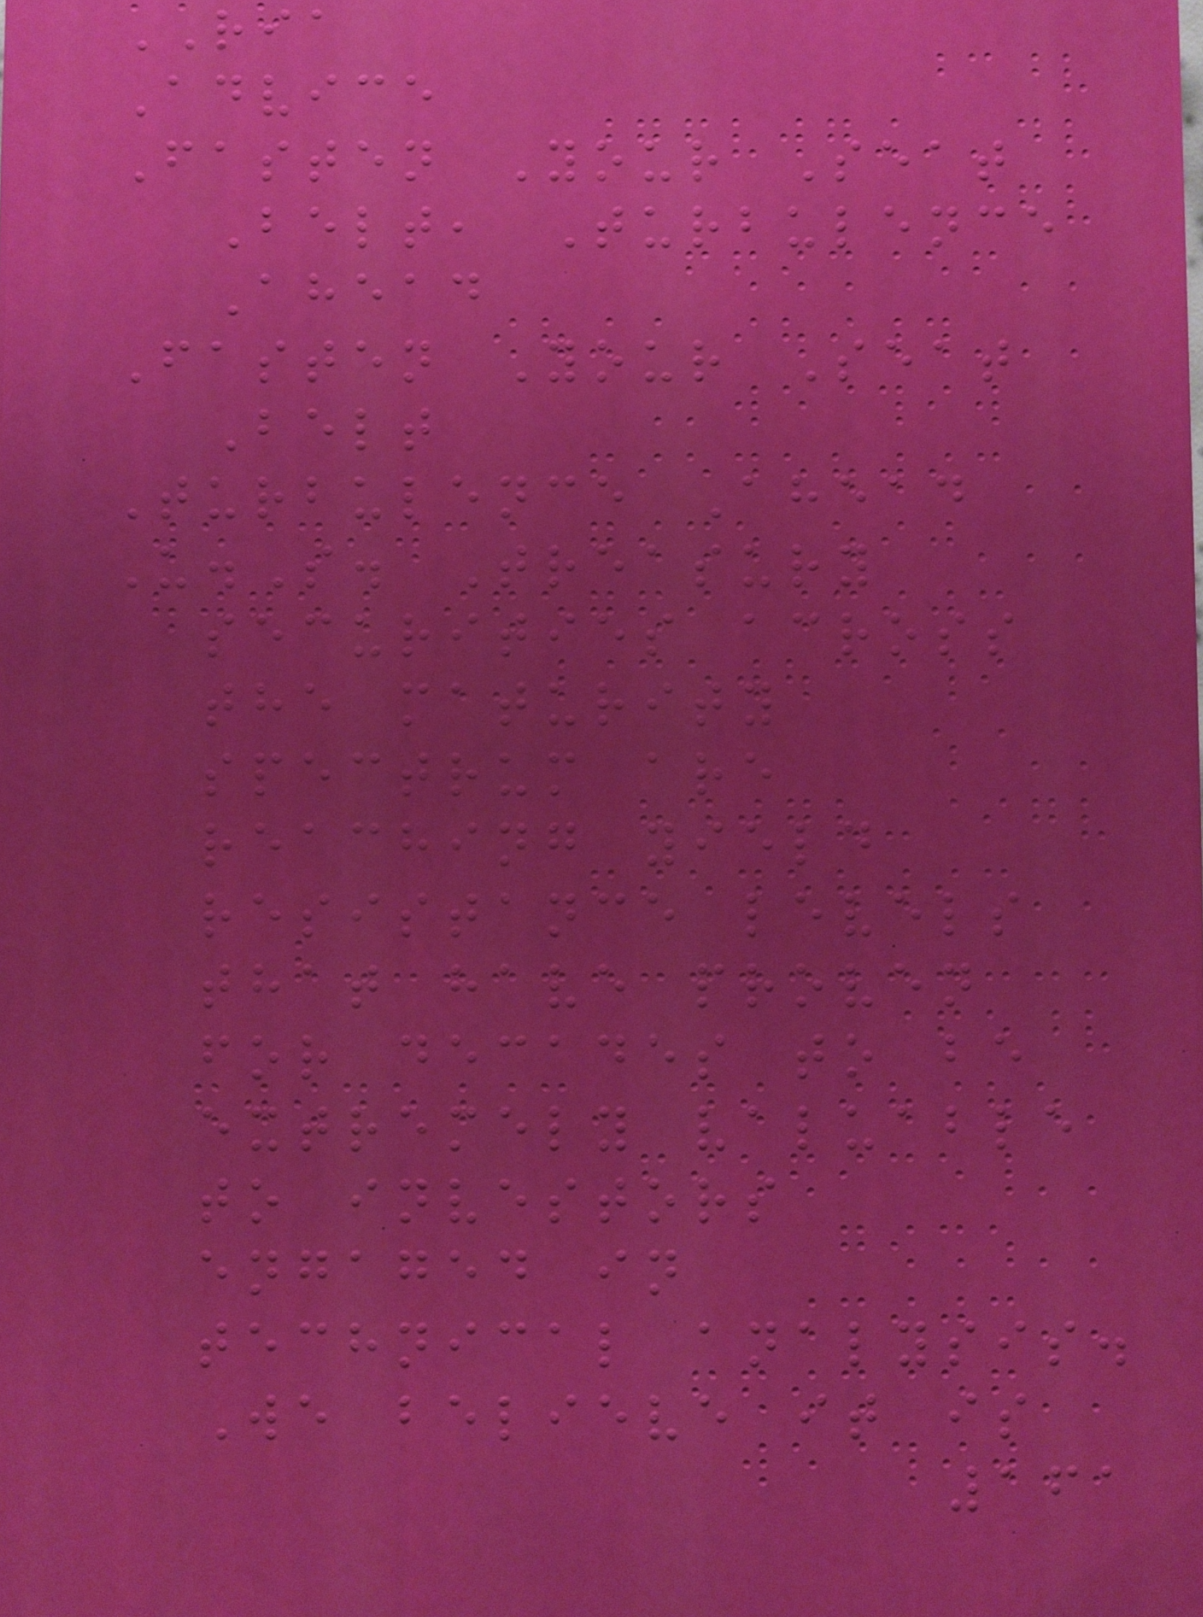RIA
Advice
Fasten Your Seat
Belt, Turbulence
Ahead
Fasten Your Seat
Belt
Turbulence Ahead
U.S. Treasury
securities across
the maturity
spectrum are
reaching yield
resistance levels
that have proven
for decades to be
extremely valuable
to investors
engaged in
technical analysis.
We believe it is
161
